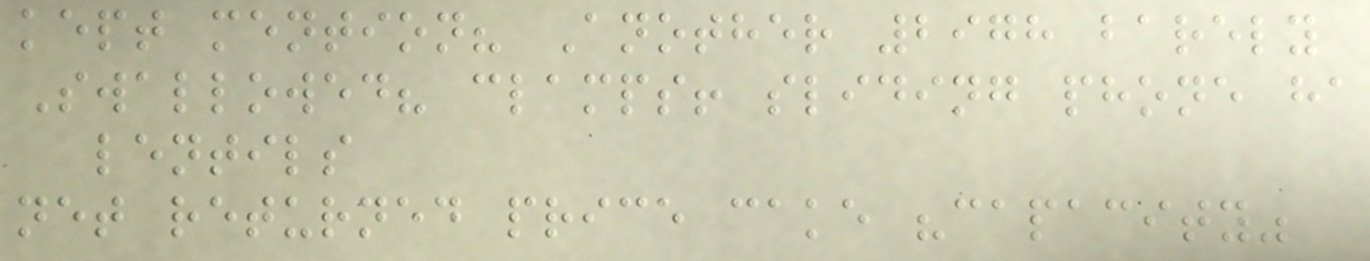kept mention? Another 2978 barely
Swallowed? clamps! sliding phone ha
lentils
net returned price cake "capacity"
